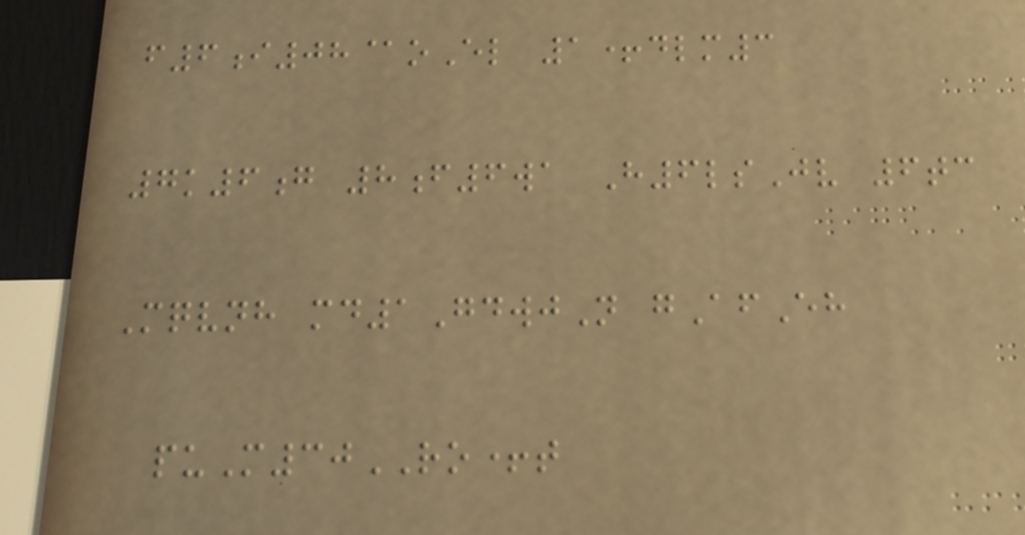f6i08@oEl 1+dlm3
7k6g 8f6wa H6lsJv 6tc
Mqvnh md1GdwjN gAfEh
puM30RO+t
